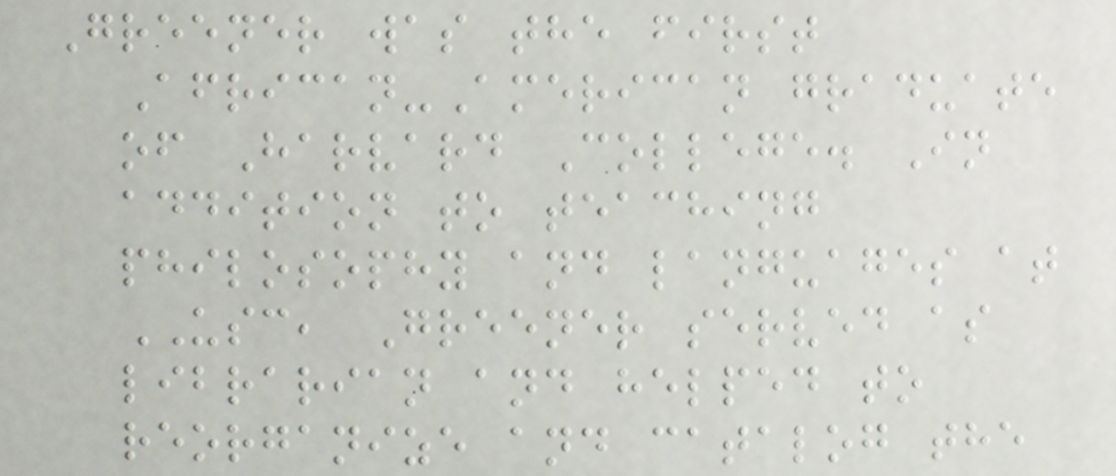Greener was the first
African-American graduate
of Harvard College. In
addition to teaching
philosophy and languages at
USC, Greener served as
librarian and helped to
reorganize and catalog the
